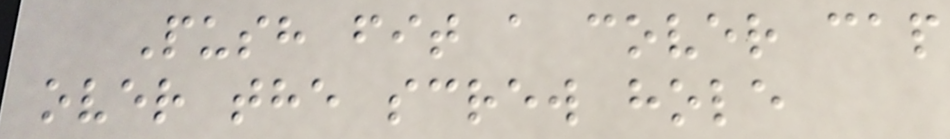Push fit a cover cap
over the screw hole
